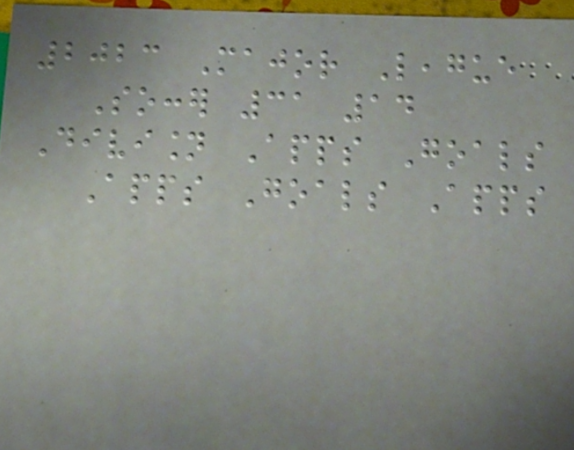2023 Major League
Soccer 31 14
Division Apps Goals
Apps Goals Apps
